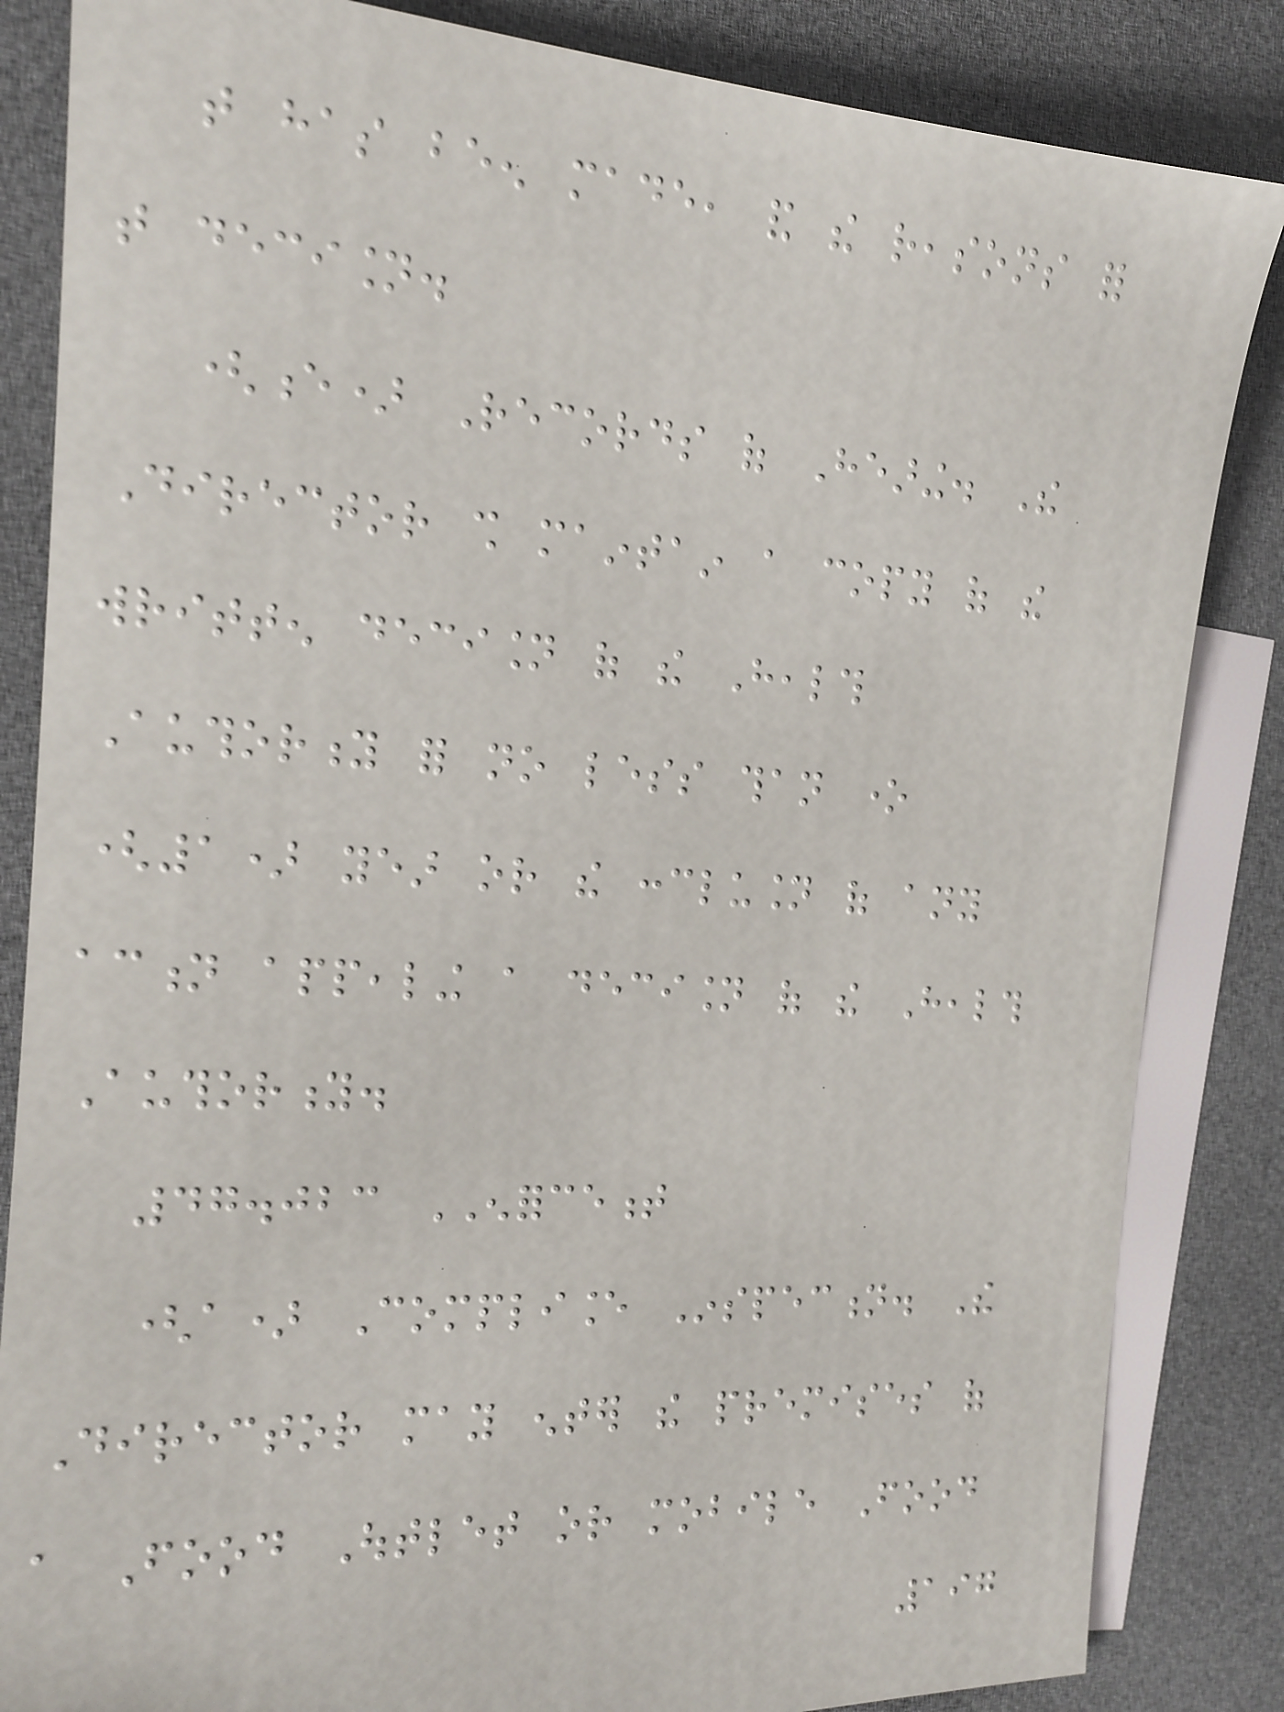that has been made, and the reasons for
that decision.
(e) Records of Hearing. The
Director shall maintain a copy of the
written decision of the Health
Authority for no less than one
(1) year or the conclusion of any
action appealing a decision of the Health
Authority.
47.023 ENFORCEMENT
(a) Compliance Inspection. The
Director may enter the premises of
a Food Outlet or mobile Food
197
